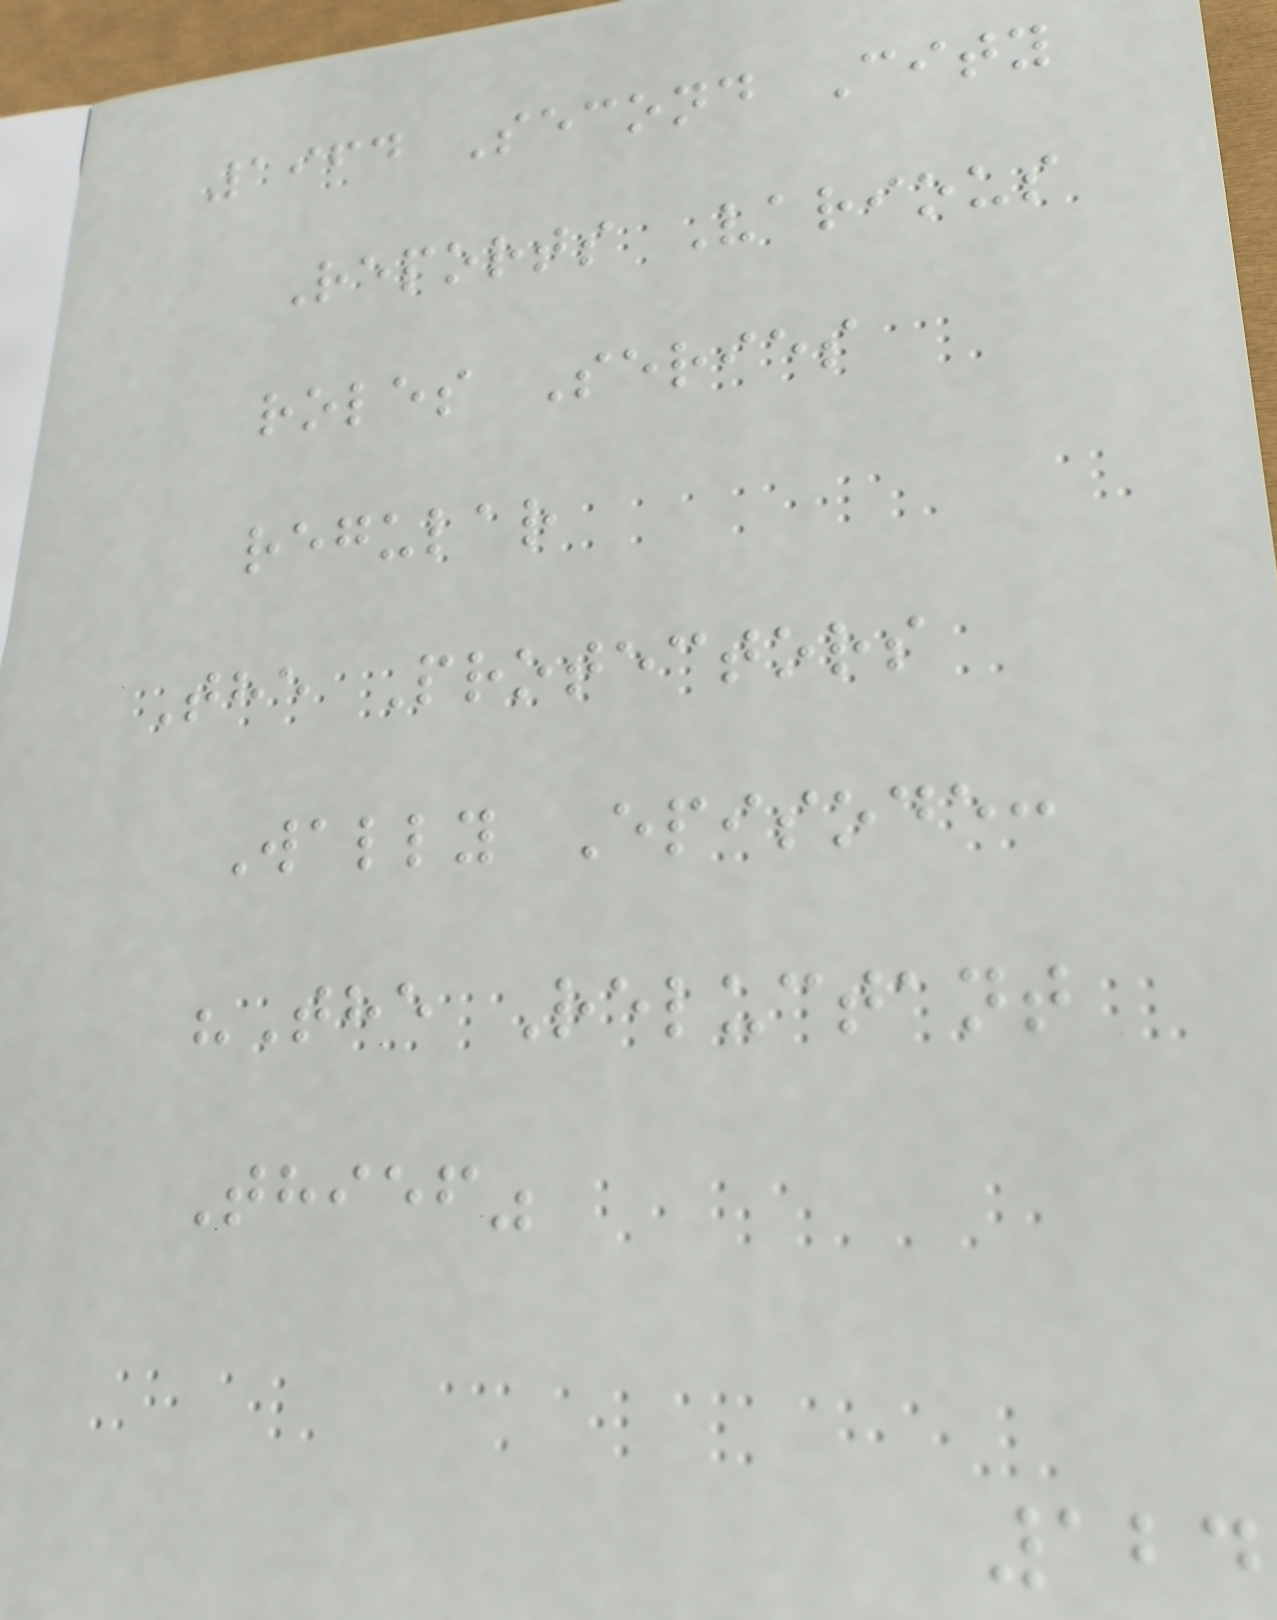1964 Second City
Reports Various
roles Series
regular
The Protectors
Wally Episode:
"The Reluctant
Thief"
124
